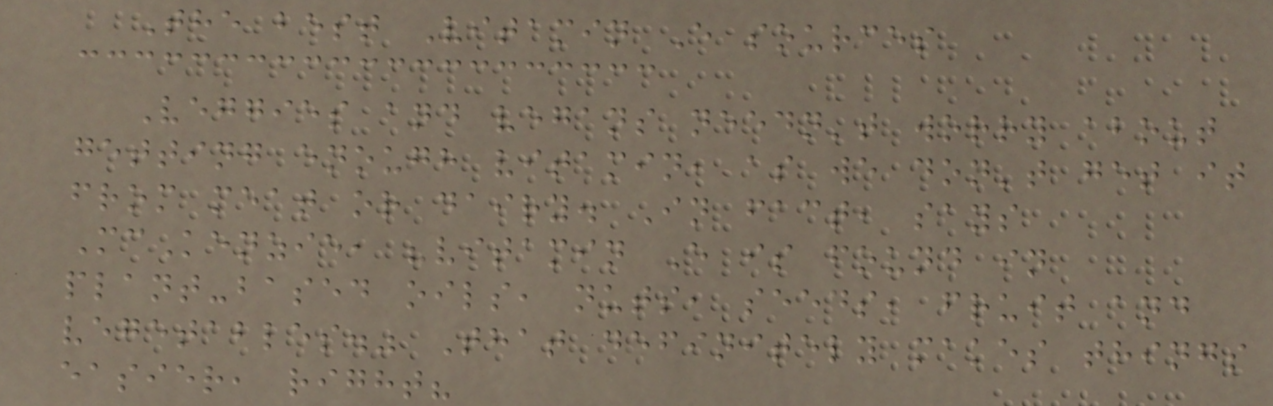The best Vitamin E sources
Veggies and vegans needn't worry about
getting enough vitamin, as we don't get it
from meat or dairy. In fact, says
McKenzie, "vitamin E is found in
plant-based oils, nuts, seeds, fruit and
vegetables." That definitely makes things
easier, right?
